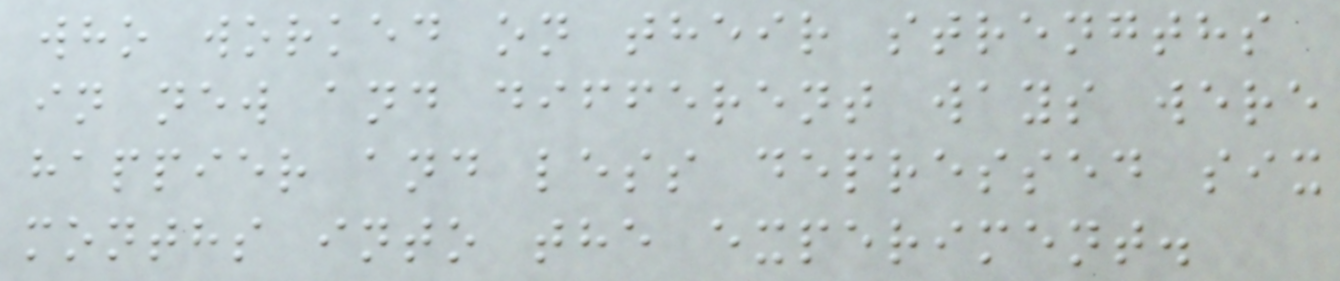who worked on their strengths
in new and different ways were
happier and less depressed six
months into the experiment.
